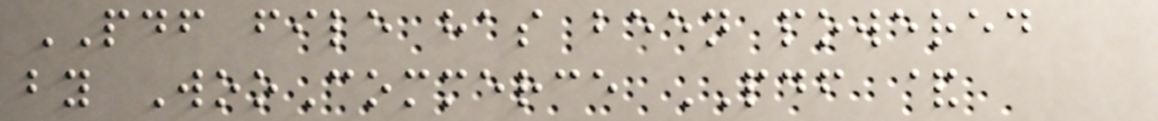PDF file has been powered
by WooCommerce PDF &
